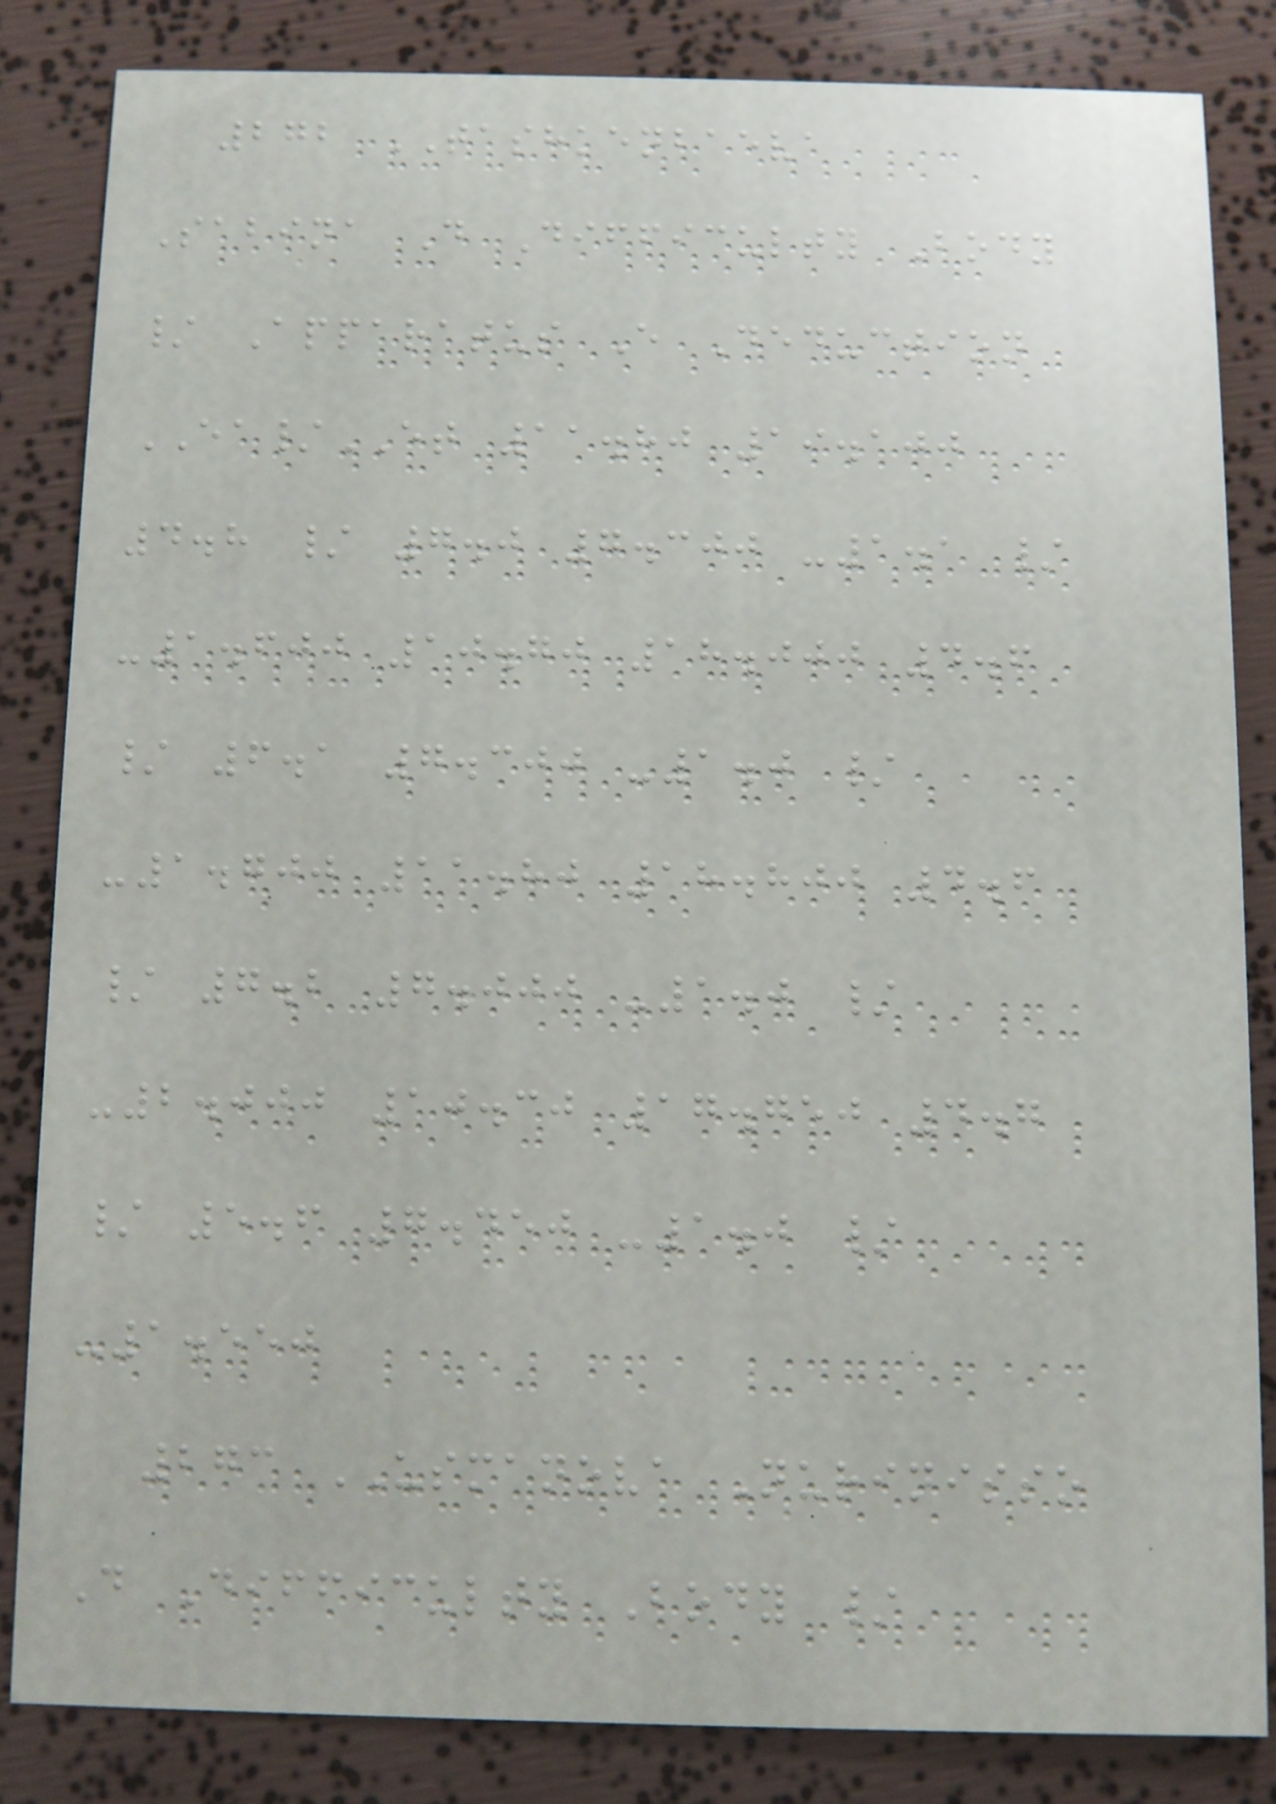272 TASHKENBAEVA
Sabina D Difficulty Body
/ Apparatus E Deduction
EA/ET 11.80 19.100
4.8 / 7.0 7.300 -1.1 /
-1.600 10.70 18.000 4.6
/ 6.1 7.300 -1.0 /
-1.700 11.80 18.800 4.6
/ 7.2 7.000 -1.0 /
-2.000 10.30 17.750 4.7
/ 5.6 7.450 -1.0 /
-1.550
273 USMANOVA Nurinisso
D Difficulty Body /
